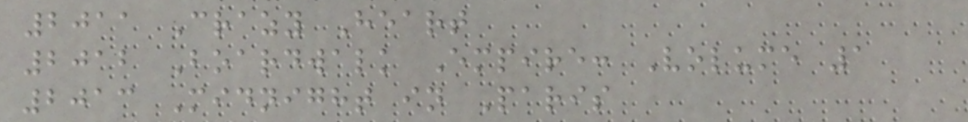2011 Crazy Heart
2012 Boardwalk Empire: Volume 1
2013 Midnight in Paris
